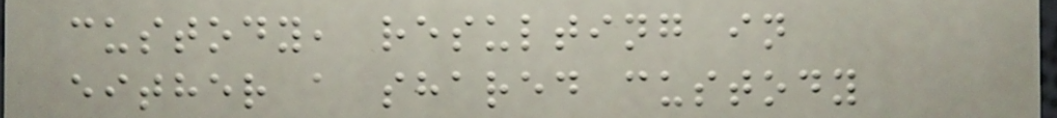custody, resulting in
either a shared custody
